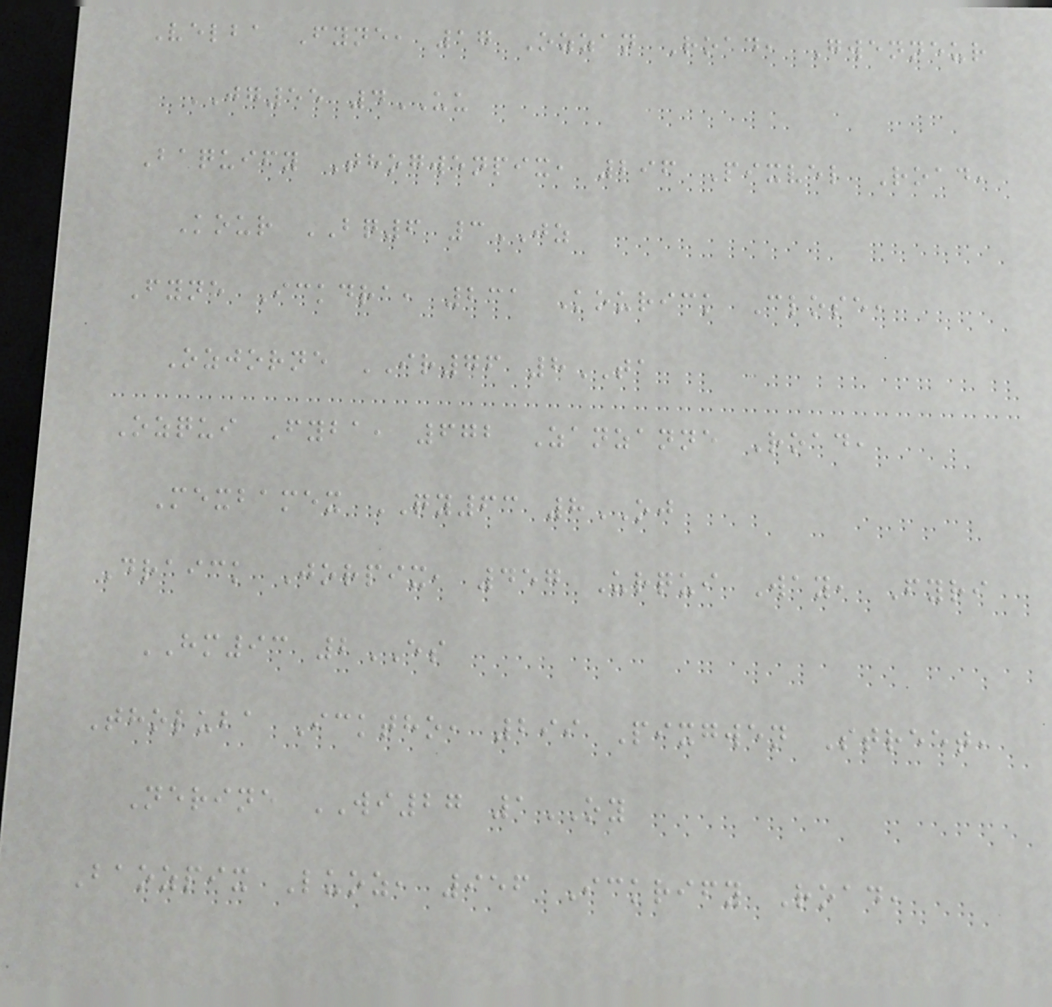Velba Fyne, 17 Ozzan Road, Gwenneur
JG55 4UU
Baquify Thogwenpix, 296 Pixvel Road,
Kour BQ6 3JZ
Fyne Ickdra, 231 Kourick Close,
Ozjorne IR76 8TA
Ozqui Fyba, 672 Zanzanne Road,
Mexbamex QY63 8OJ
Draick Jorpix, 457 Urqui Way, Fyri
HM93 2ES
Tholuba Icktho, 299 Pixgwen Street,
Nerine WI27 1OY
Baozpix Luoz, 956 Ickrify Road,
